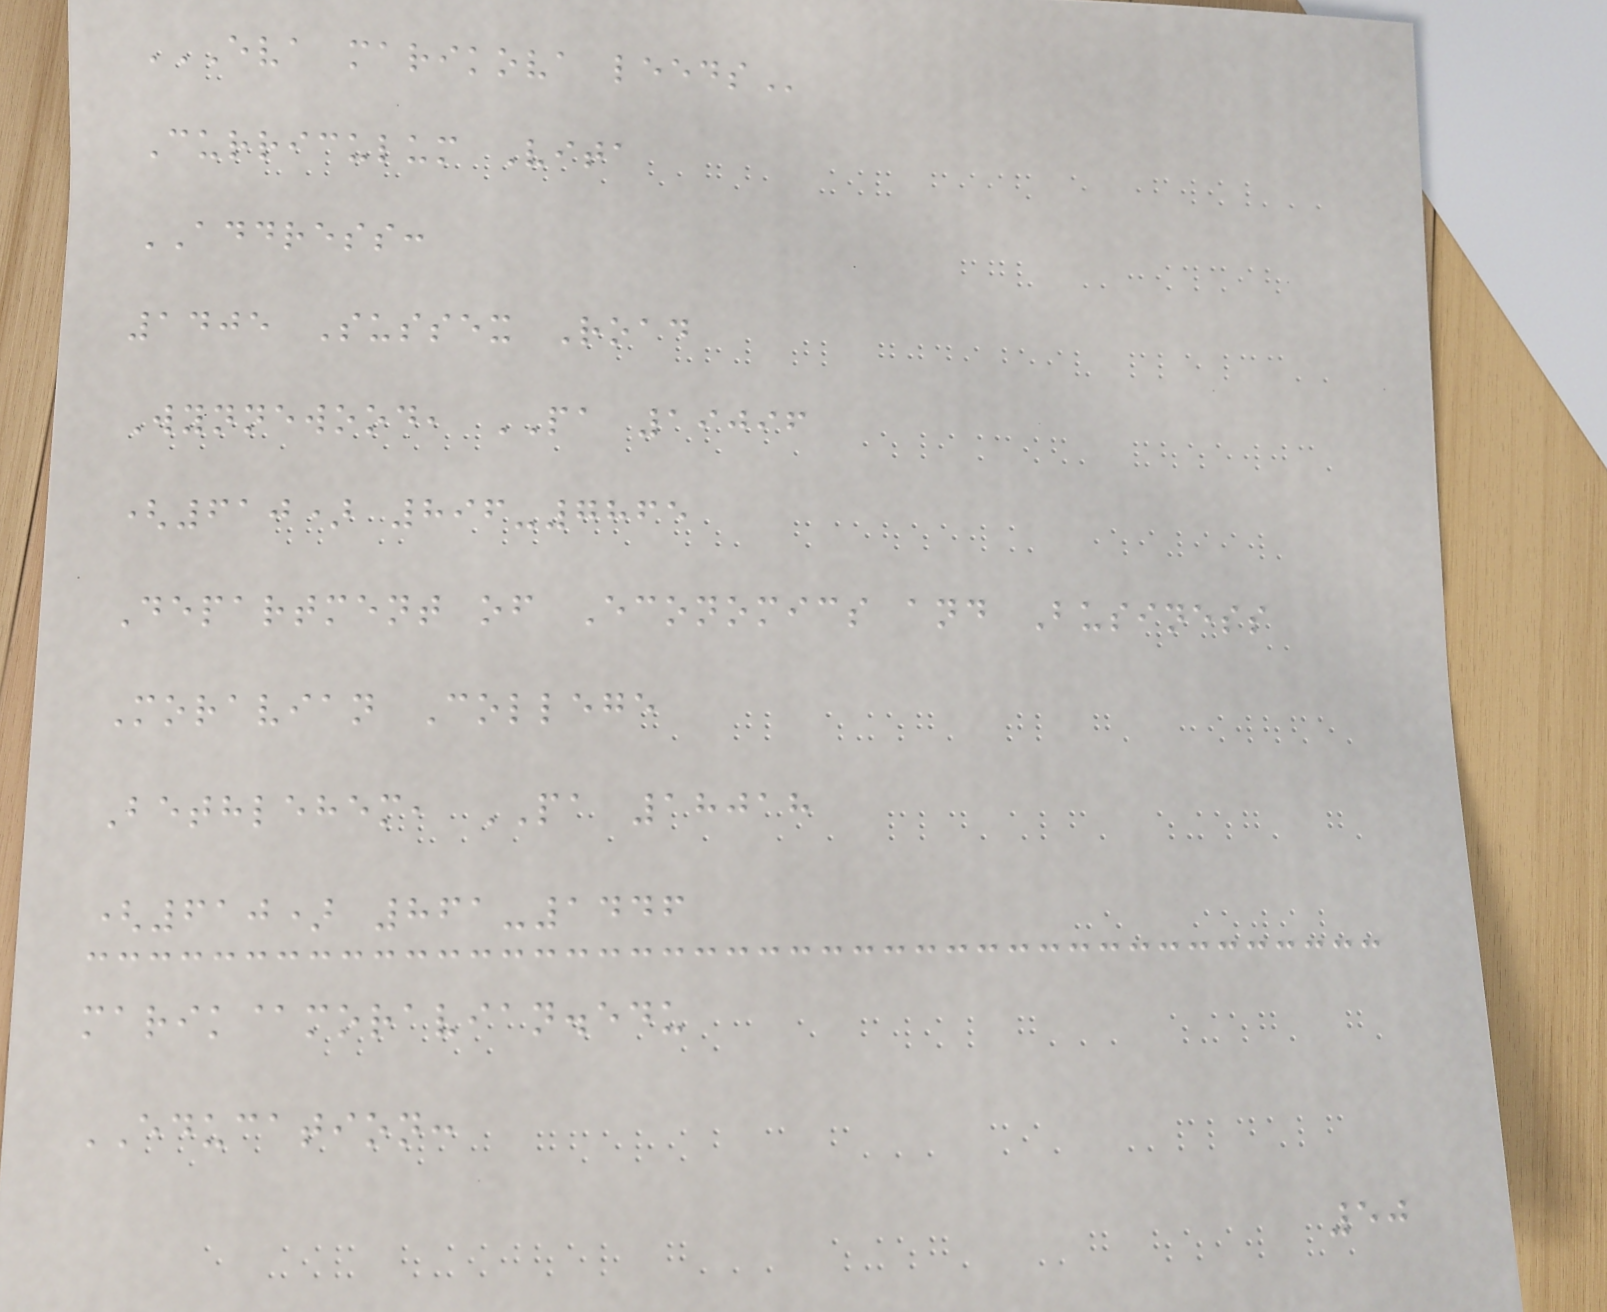EVA MARIKOVA LEEDS
Curriculum Vita
ADDRESS:
1405 Sussex Road
Wynnewood, PA 19096
(610) 896-7865
Department of Economics and Business
Moravian College
Bethlehem, PA 18018
(610) 861-1446
marik@moravian.edu
EDUCATION:
50
